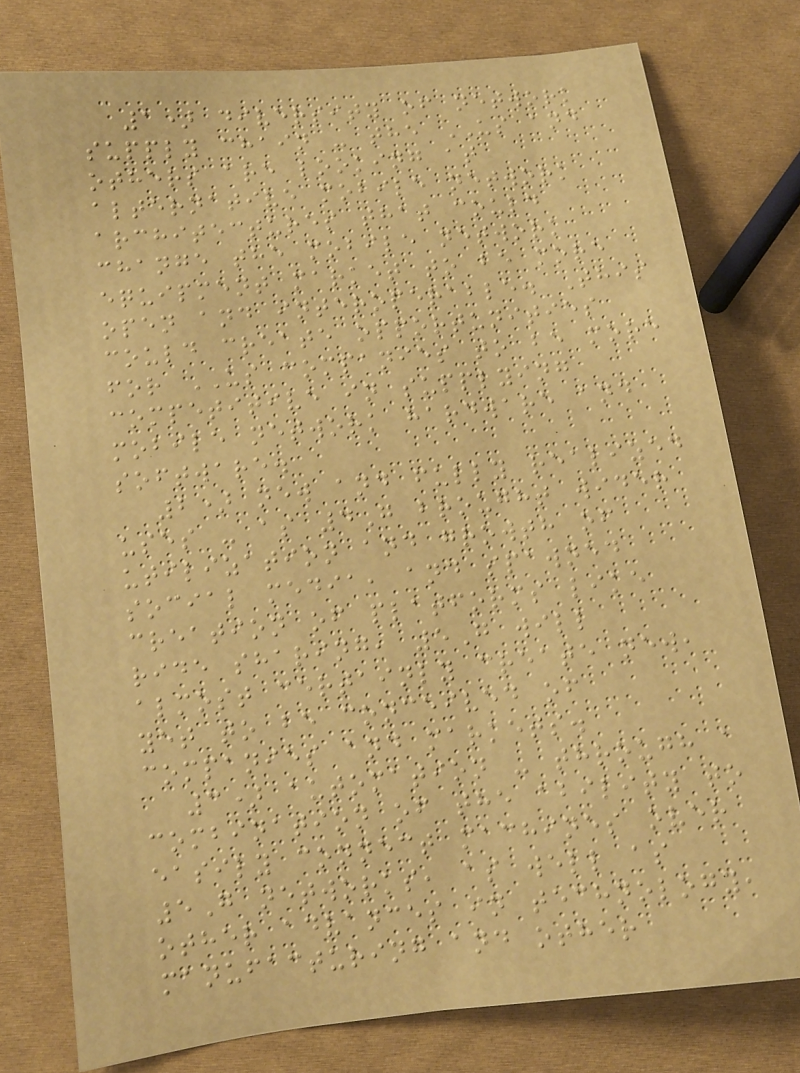1) diversity of network
supply chain - the US and
others are looking at
alternative mobile network
architectures that could
change the mobile network
equipment market to be more
open and interoperable. This
could create opportunities
for US companies to be more
competitive in supplying
mobile network hardware and
software.
2) new and fully realized
uses - as 4G brought wider
utilization and growth of
social media, and spawned
creation of platforms like
ride sharing, 5G will
almost certainly create new,
yet to be conceived of
companies and markets.
3) automation - through a
combination of the ability to
easily connect machines over
5G networks, as well as
other advances in technology,
manufacturing and other
